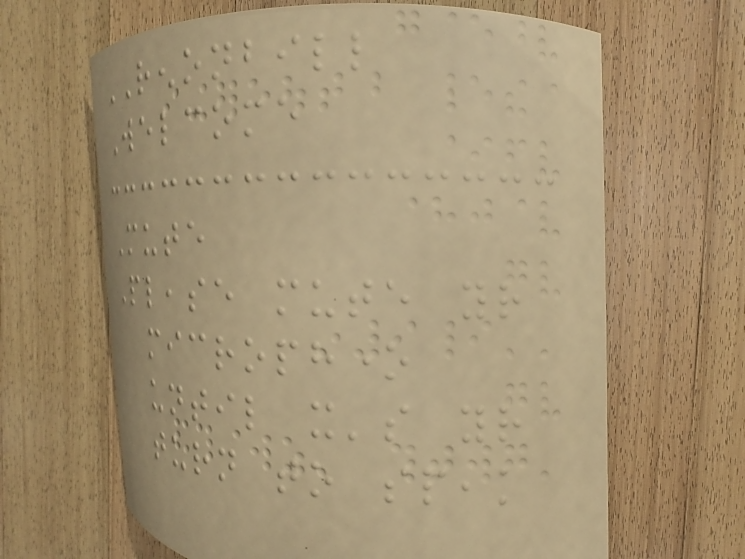RENONBILL
Welcome
Mute
Please mute your
microphone
until it's your
turn to speak
